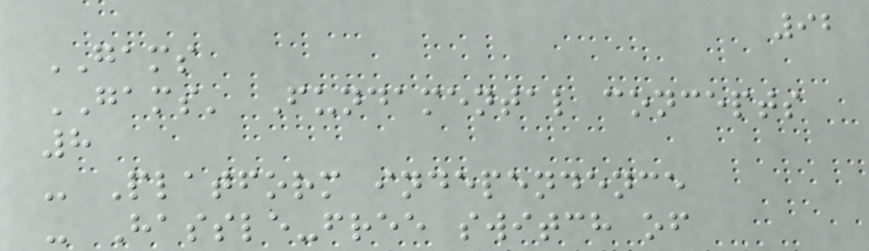92
GAMS
GAMS' Fundamental concepts
8
- Platform independence
- Hassle-free switch of
